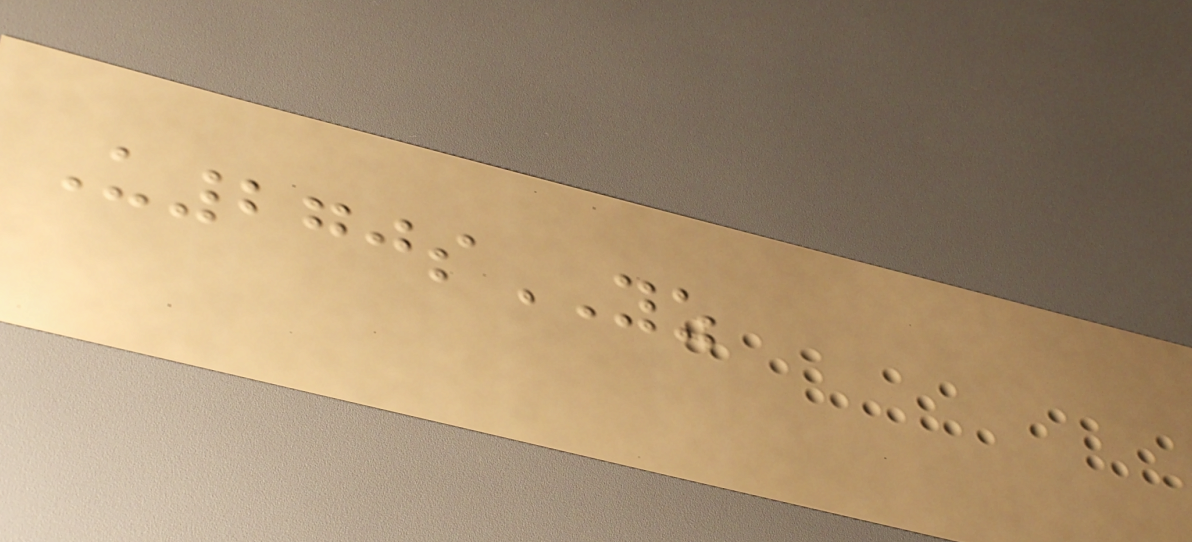U270sYZ
